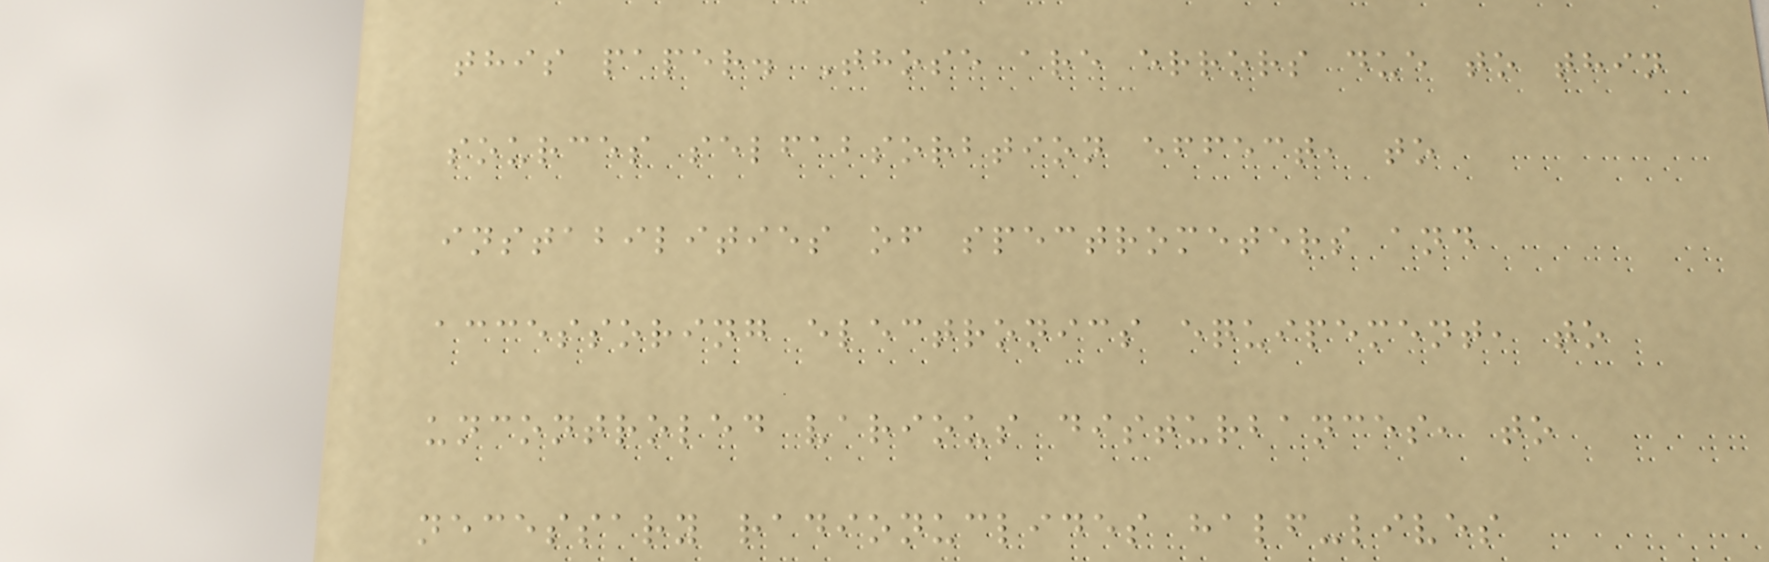this paper. Those are errors due to thin
sources selfabsorbtion effect, to
instabilities of spectrometers and
accessoring electronics equipement, to
uncontroled various disturbances, to
necessary radionuclides half-lives
